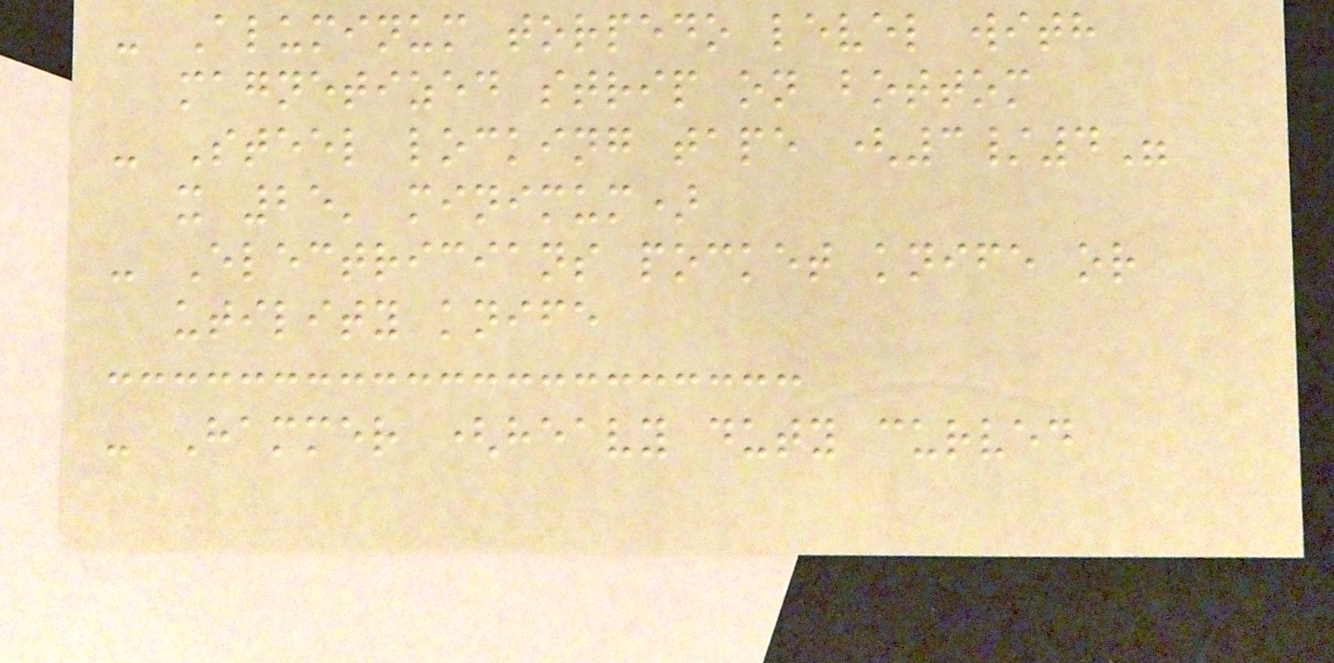- Aluminum torpedo level with
magnetized strip on bottom
- Steel locking tape (3/4"
x 25' minimum)
- Electricians pocket knife or
utility knife
- Hammer (heavy duty curved
